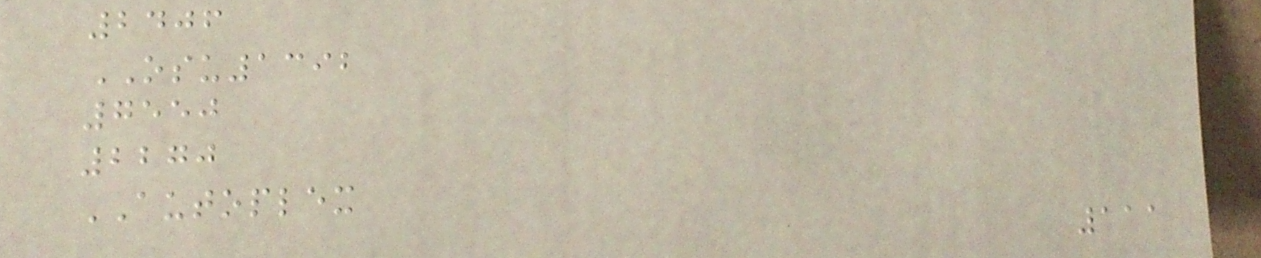2406
OSU1392
7550
2270
AUTOPLEX
111
